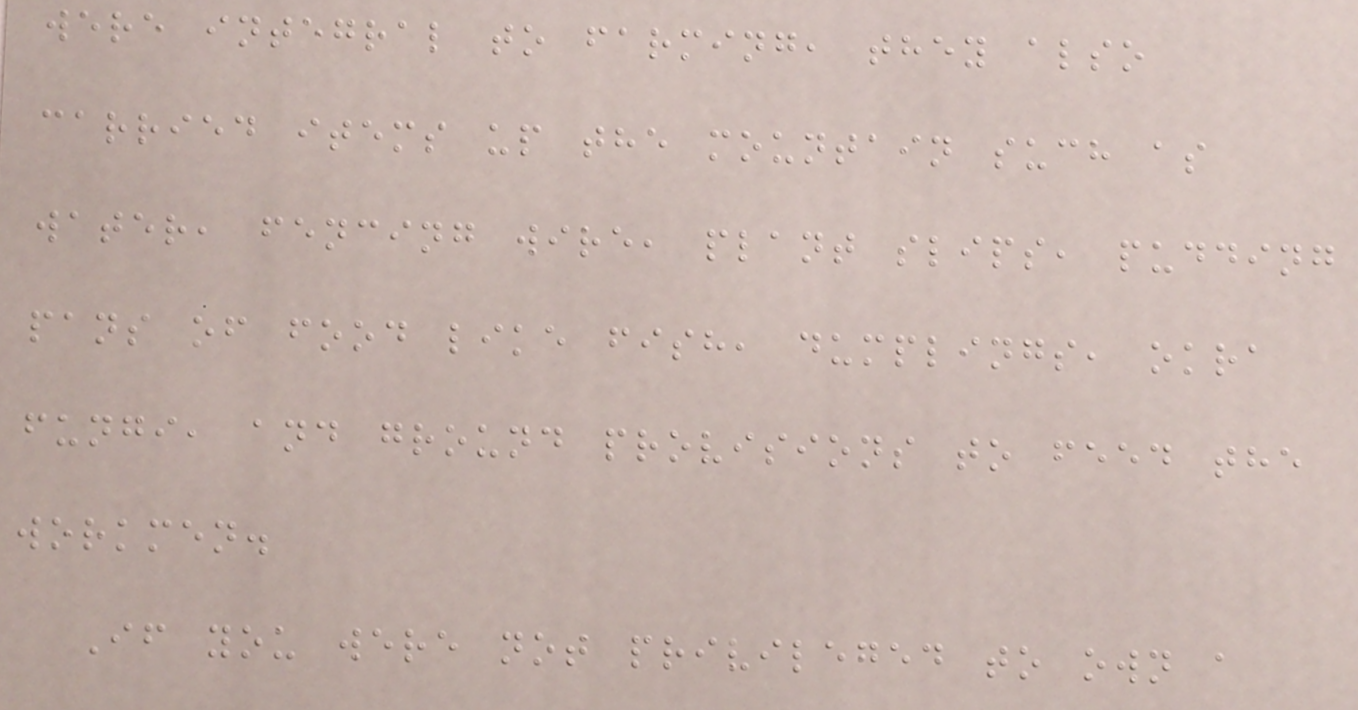were integral to farming, they also
carried items up the mountain such as
water, fencing wire, plant slips, pudding
pans of food like fish, dumplings, okra
fungi, and ground provisions to feed the
workmen.
If you were not privileged to own a
